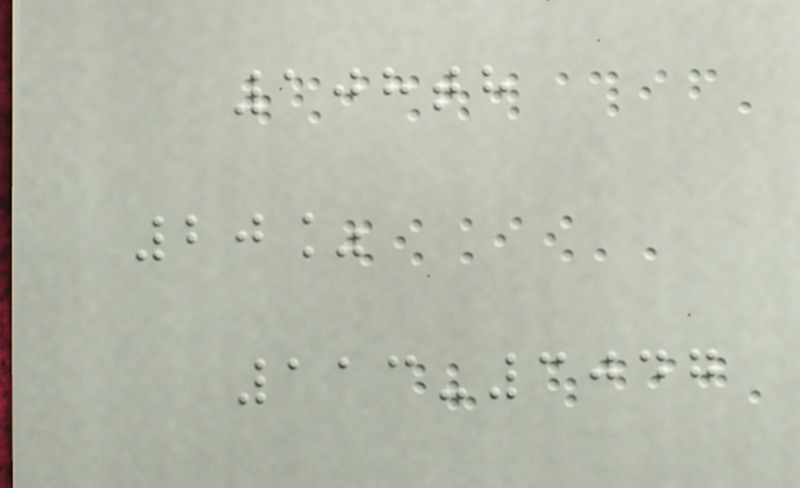108th
20%
113-3047
